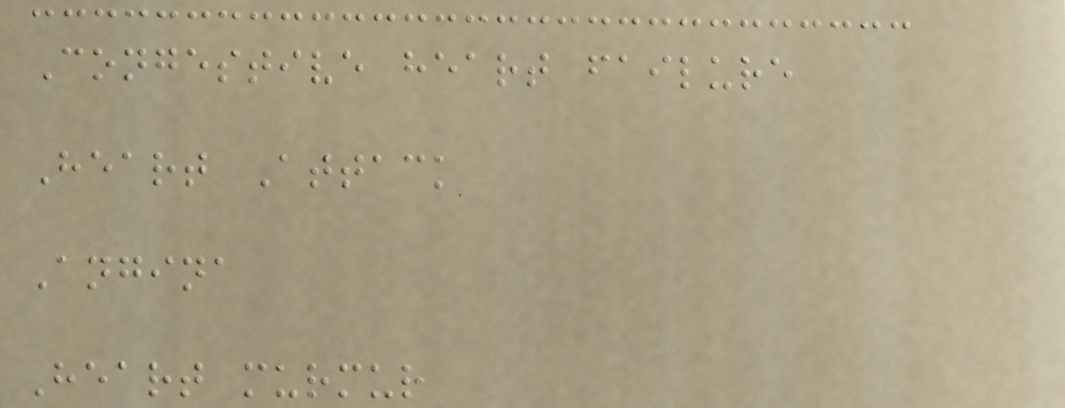Congestive heart failure
Heart Attack
Angina
Heart murmur
